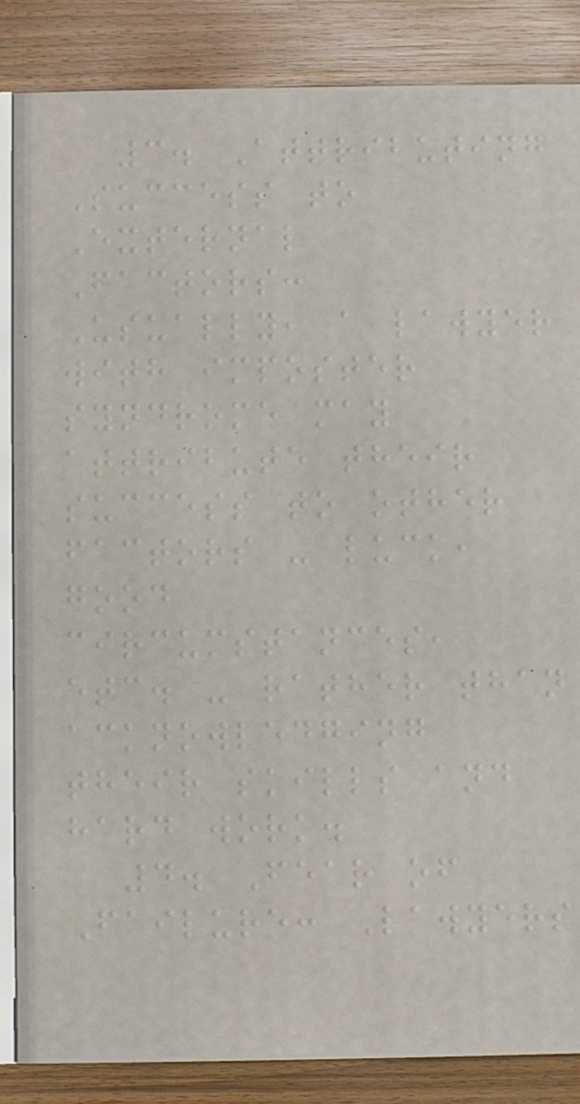3. Attributing
Success to
External
Factors:
Usually, a lawyer
with imposter
syndrome may
attribute their
success to other
factors - luck,
good
circumstances,
etc. - rather than
acknowledging
their skills and
hard work.
4. Fear of
Failure: Lawyers
